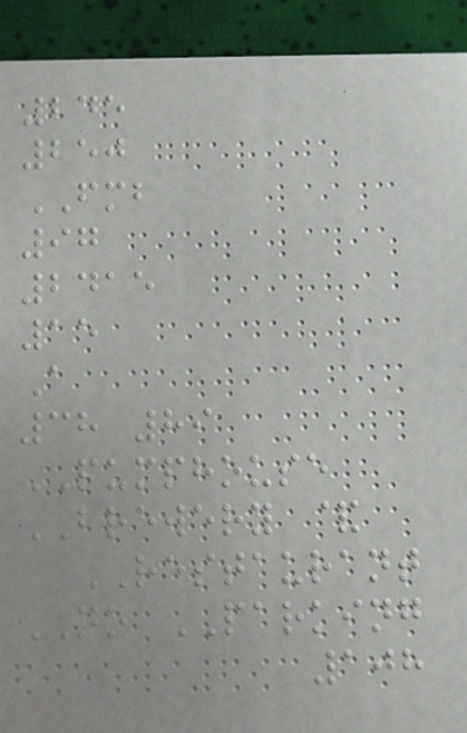245
250
FMB
97
2415
15
A
38 89
PUMPHOUSE
BREWERY &
RESTAURANT
NO PARKING
108
